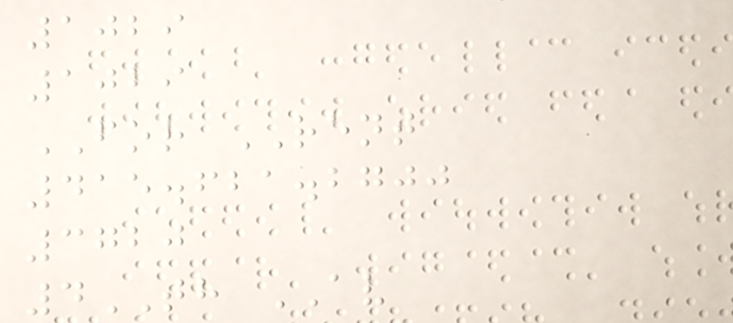1029
1029
FOR RENT
415.621.2700
3720
4TH AV
